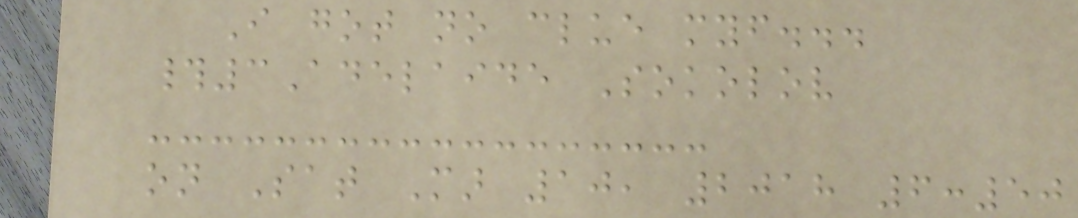I got no clue myself...
#3Adelaide Sokolov
on Sat Mar 10, 2018 6:50
